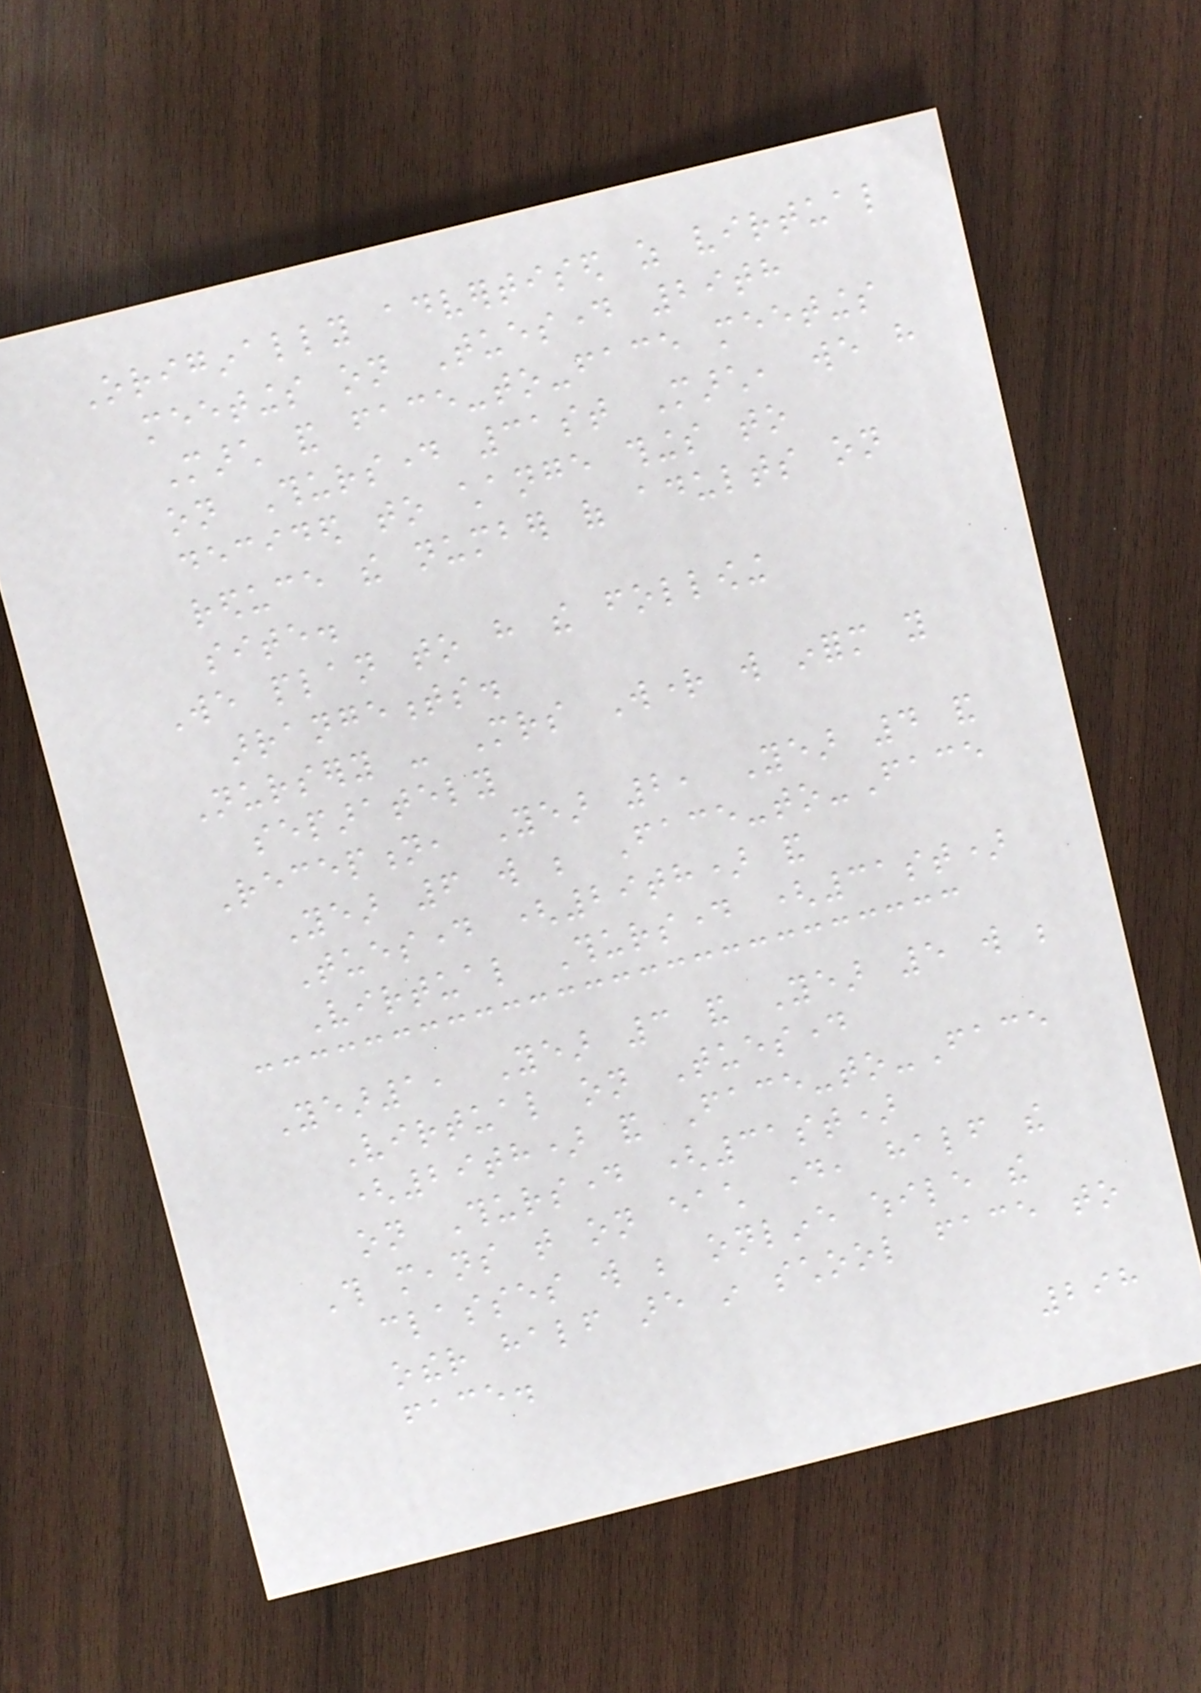Originally advertised as virtual
meetings on Tuesday 29th
March and face-to-face meetings
on Thursday 31st March, we have
decided to change things to
reduce the number of adults on
site.
We plan to have the following
arrangements.
Nursery - Mrs Wright will inform you
separately
Reception, Year 2, Year 4 and
Year 6 will be Face-to-Face
Tuesday (29th) and
Virtual Thursday (31st)
Year1, Year 3 and Year 5 will be
Virtual on Tuesday
(29th) and Face-to-Face
on Thursday (31st)
This means that on each day, half the
classes will be online while the
other half are in school face to
face.
298
